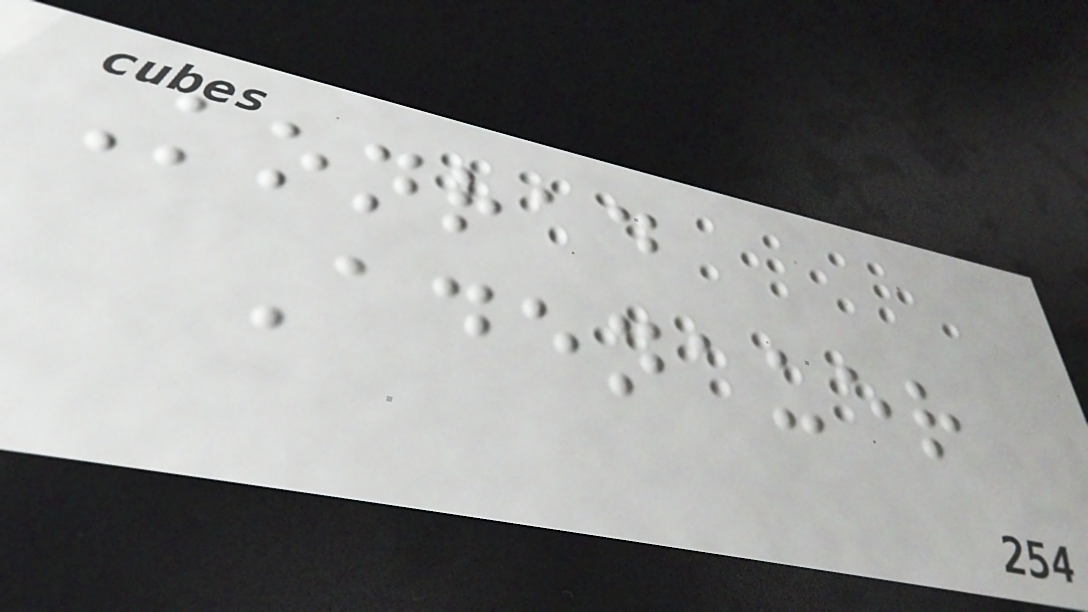Konrad
Adenauer
